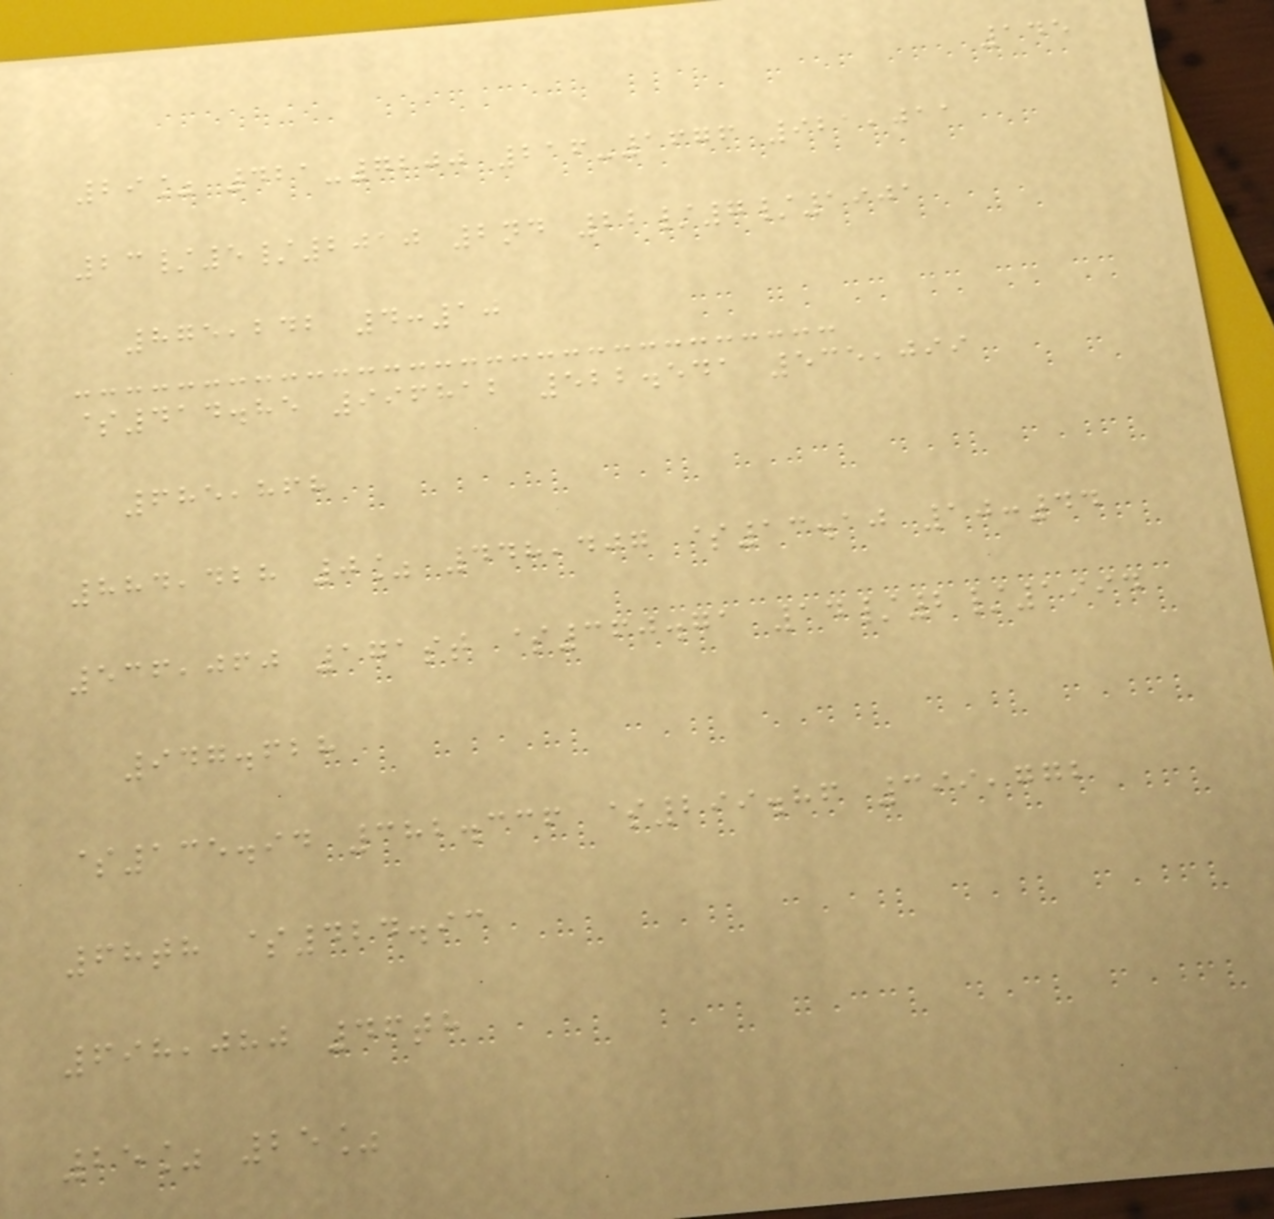145
29% 421-7200 216-1676 921,011
23/5/2010 2nd 22/7/1901
875,242 4:10
$414.85 996812 522.541 535,099
685,868
884,428 0% 448,407 $13.10 10:44
536,060 171st $360.71 14/2/1994
947.628
$135.94 382.336 $299.86 399,772
68th $424.93
698,080 46th
25% 25%
